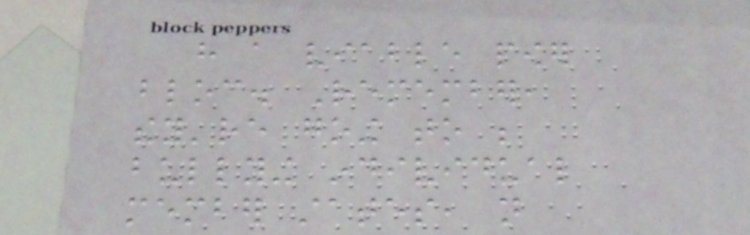have a viable power
bloc. Remember,
they're going to be
bullying individual
member states, not
